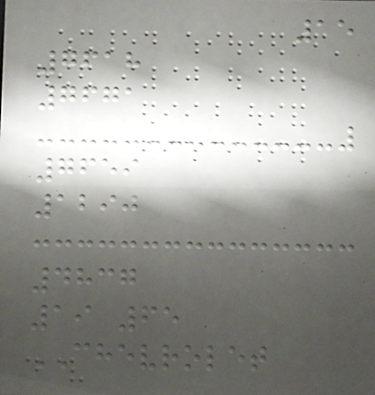15
7618
7671
7659
1290
4837
19 65
CHEVROLET
